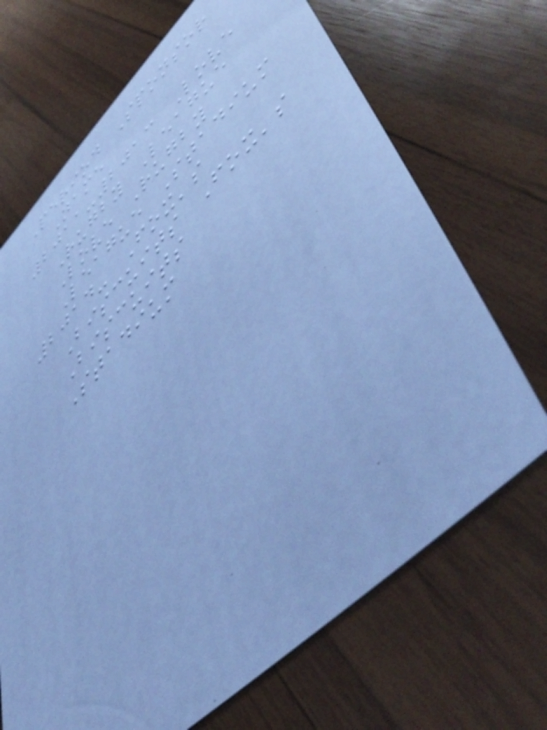Period Sponsor
Name
2011-2013 Love
Rugby League
Love Rugby
League Stadium
2014- Fox's
Biscuits Fox's
Biscuits
Stadium
